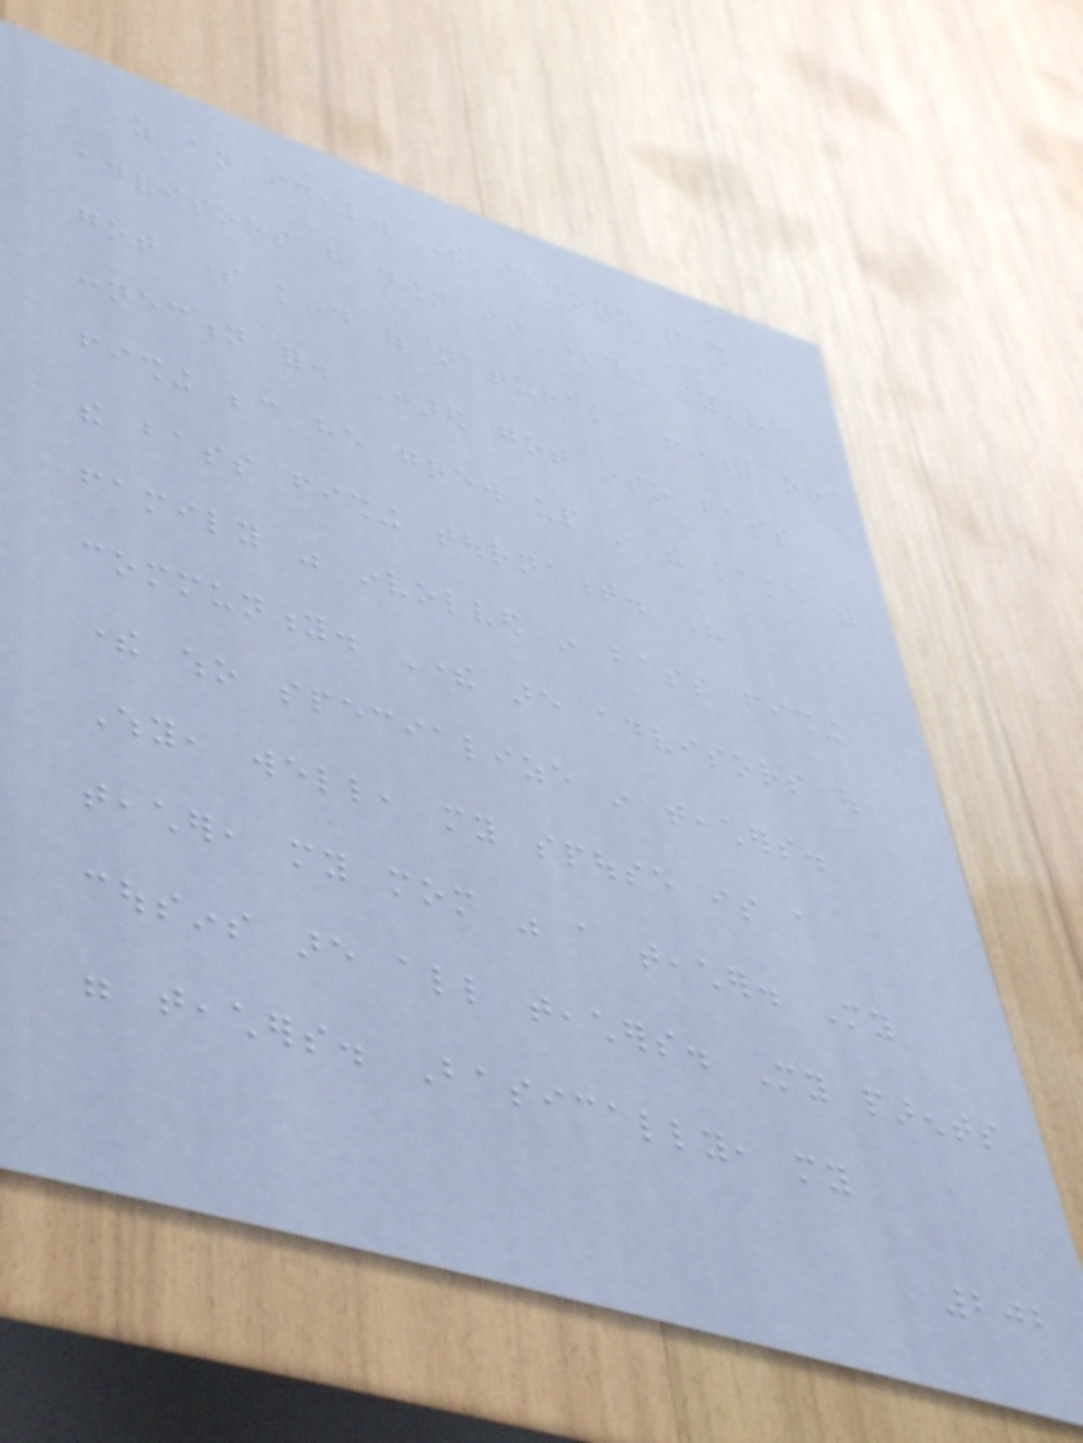as an ideal. The second path that
advisors go down is something they've
got some kind of natural affinity or
connection for. Jared got into bass
fishing because he grew up in the lake with
the bass fishing tournament. His
family was involved in bass fishing
community. There are advisors out
there who specialize in teachers.
Why, well, my spouse is a
teacher, my mom was a teacher. My
cousins are all teachers. My parents
were teachers. Basically, my
202
